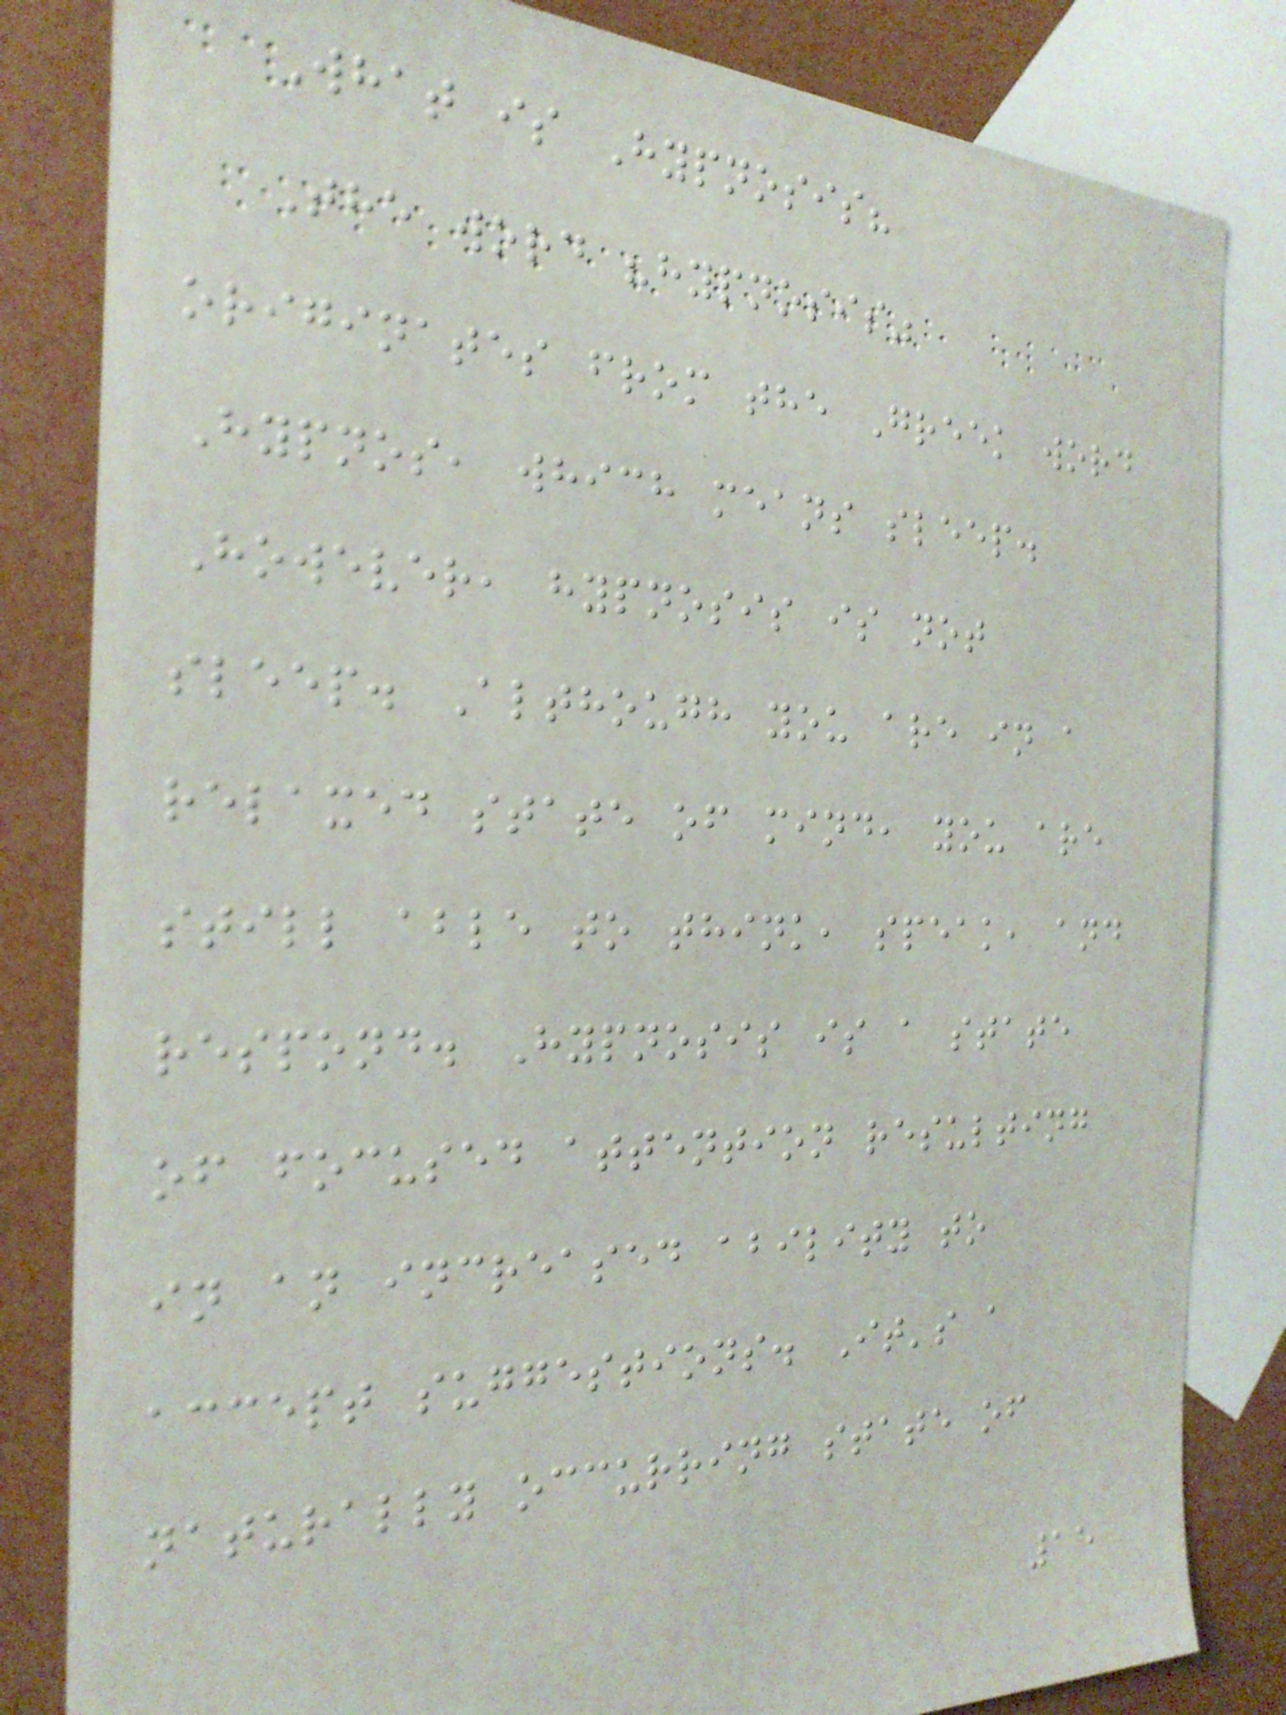What is Hypnosis?
The word "hypnosis"
originates from the Greek word
Hypnos, which means sleep.
However, hypnosis is not
sleep. Although you are in a
relaxed state of mind, you are
still able to think, speak, and
respond. Hypnosis is a state
of focused attention resulting
in an increased ability to
accept suggestions. It's a
naturally occurring state of
15
